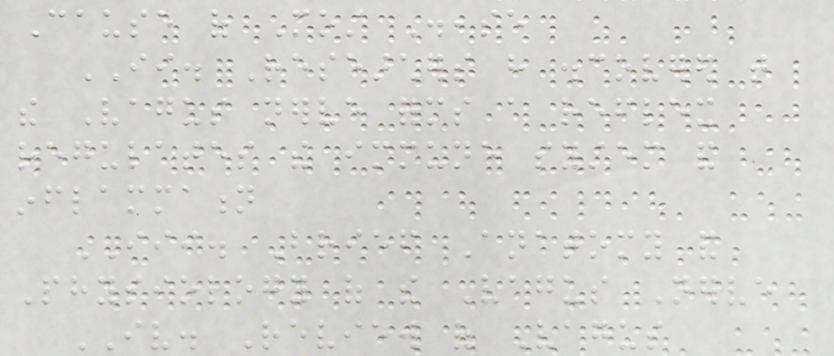Cause of Most Disease
II. Researchers have discovered that
the Vagus nerve forms a reflex
regulates the immune system and
inflammation
III. Brief Anatomy and
Physiology of the Vagus Nerve
IV. Review of Vagus
